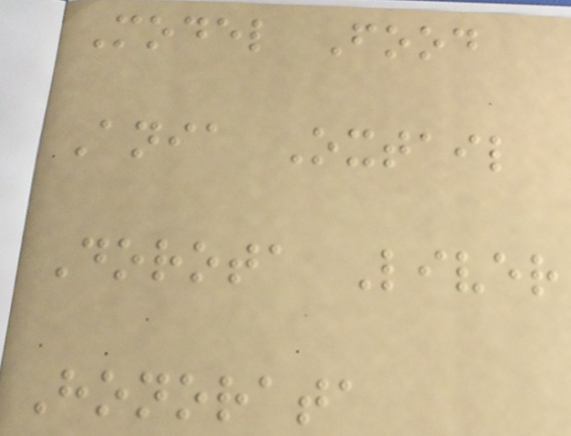Model Food
Ania Oxtail
Dorota Liver
Honorata
